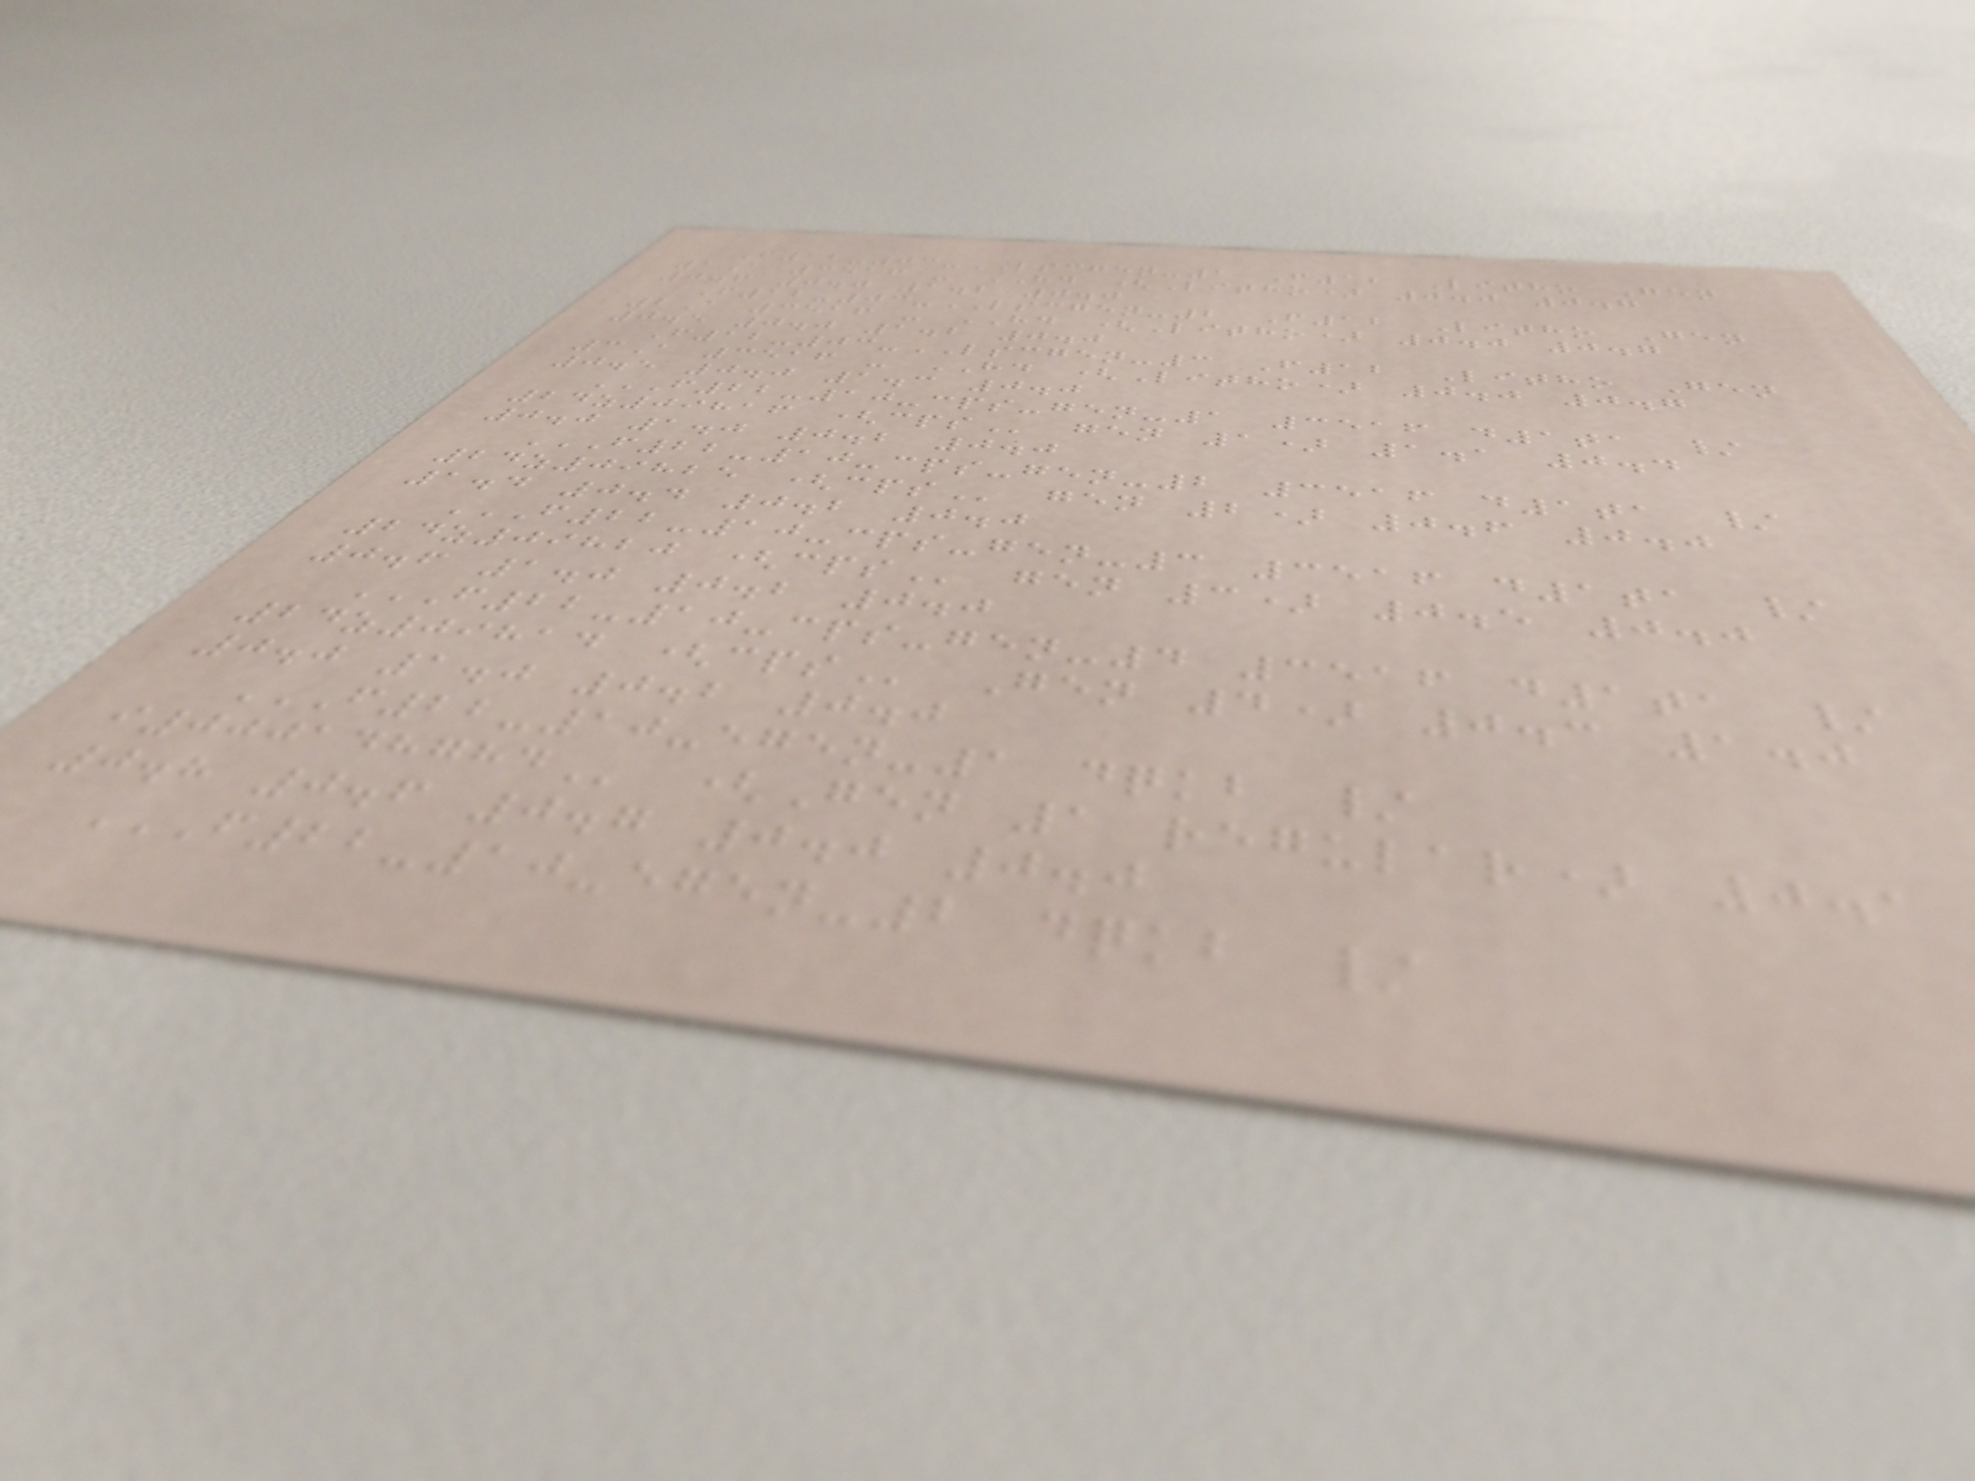F12-03-LSCGEN-1 F12 Litho Gen
1A 3516 - HD (Litho) 0.0 0.7
0.6 0.0 1.2 0.0
F12-03-LSCGEN-2 F12 Litho Gen
2A 3516 - HD (Litho) 0.0 0.7
0.5 0.0 1.2 0.0
F12-03-LSCGEN-3 F12 Litho Gen
3A 3516 - HD (Litho) 0.0 0.7
0.5 0.0 1.3 0.0
F22-10-CPS-GEN-1 3516 D1TA /
24Z09816 (CPS gen 1) 1.1 0.4
0.0 1.0 0.2 0.0
F22-10-CPS-GEN-2 3516 D1TA /
24Z09825 (CPS gen 2) 0.6 0.0
1.4 0.4 0.2 0.0
F22-10-CPS-GEN-3 3516 D1TA /
24Z09820 (CPS gen 3) 0.5 0.0
0.6 1.0 0.2 0.0
F22-10-CPS-GEN-4 3516 D1TA /
24Z09814 (CPS Gen 4) 0.3 1.0
0.0 1.0 0.2 0.0
F22-10-EGEN-1 DQKB /
I000148784 (Gen 1 regular) 0.1
0.8 0.6 0.7 0.0 0.0
F22-10-EGEN-2 DQKB /
